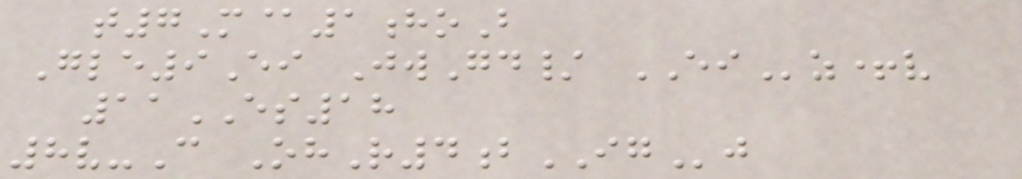t7M@1hoB
Gle9Ei JwGd/ EIz+v
11ES18
8v-C OhR4bIGj
